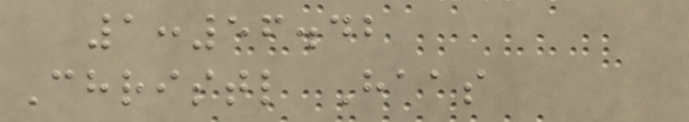1:56.42
Christl Haas
